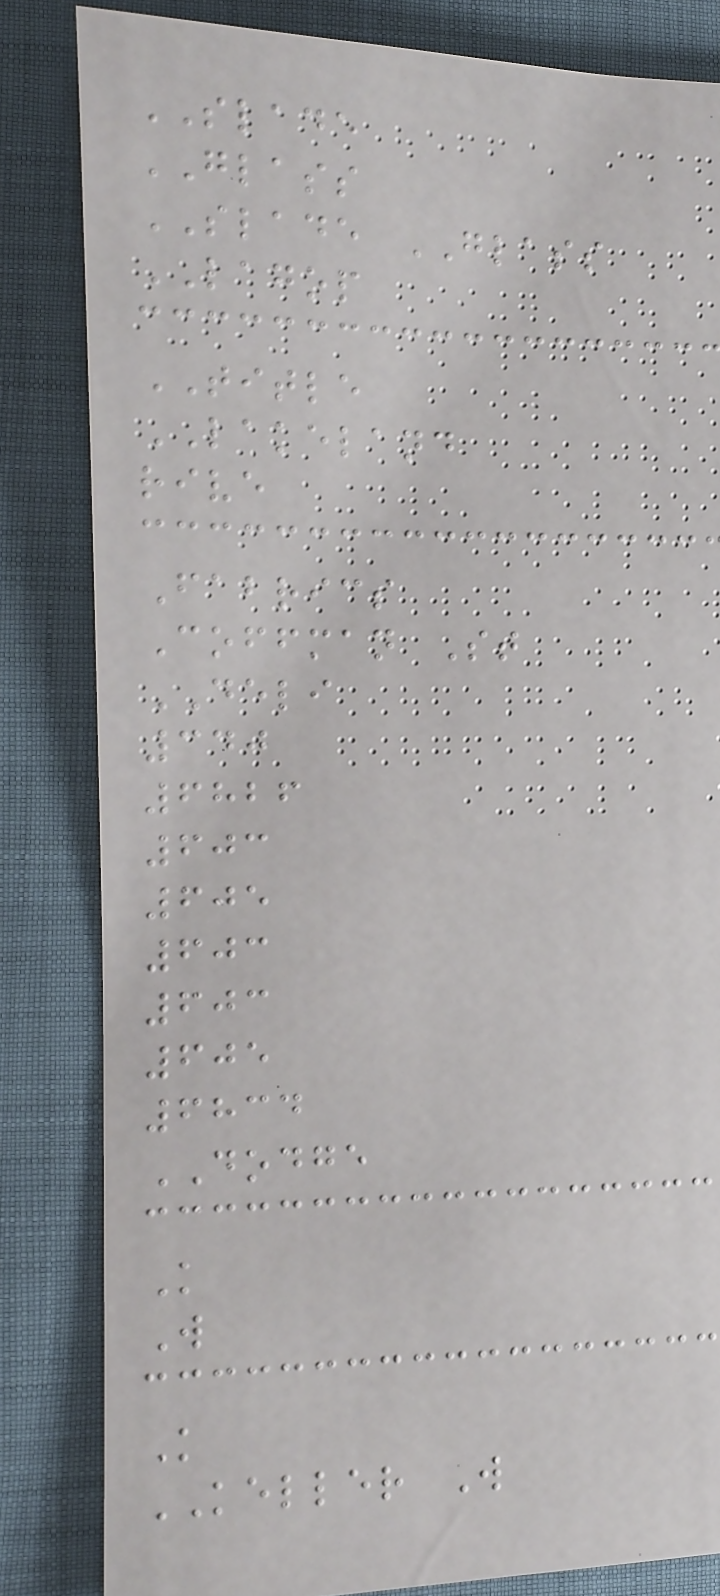SLADE
GLASS
SLADE GLASS
LAGOP
TITLE
LAKELAND
rive
Fabrics
Coffman St
DELI
340
6826
603
605
603
603
605
6834
DODGE
K
W
K
KELLER W
